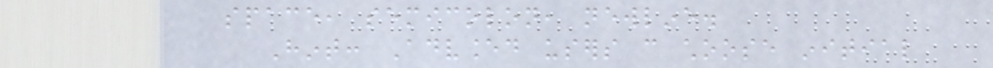space, semicolon, newline.
Hint: Advanced users can choose initial
